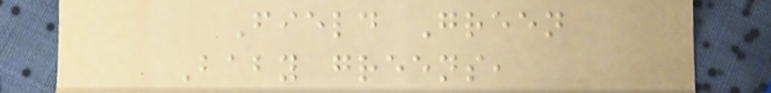Field Green
Baby greens,
